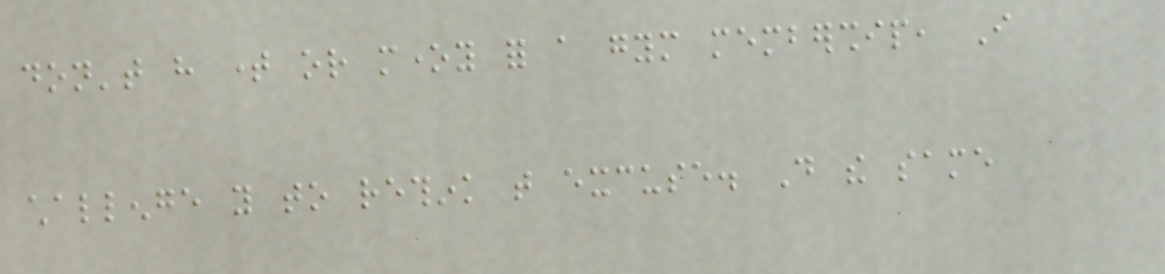don't have time or money for a gym membership, I
challenge you to rethink that excuse. Do the same
